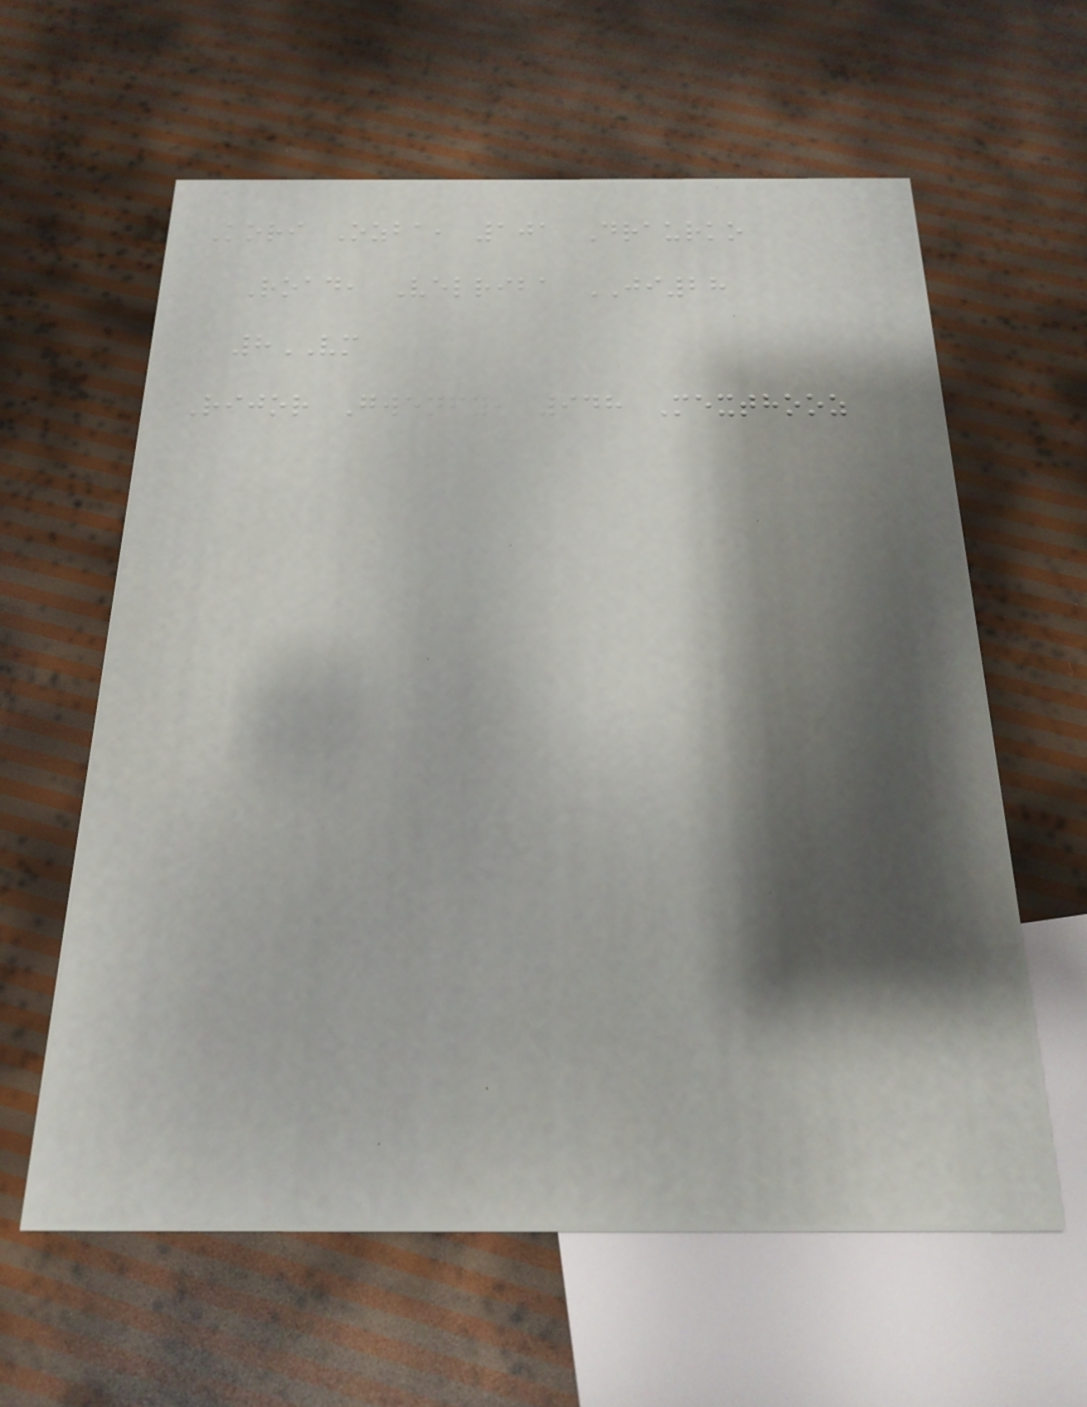Kori Ozba, 101 Draurko
Road, Velriba JI28
8VM
Rijor Gwenfy, 948 Mexthooz
